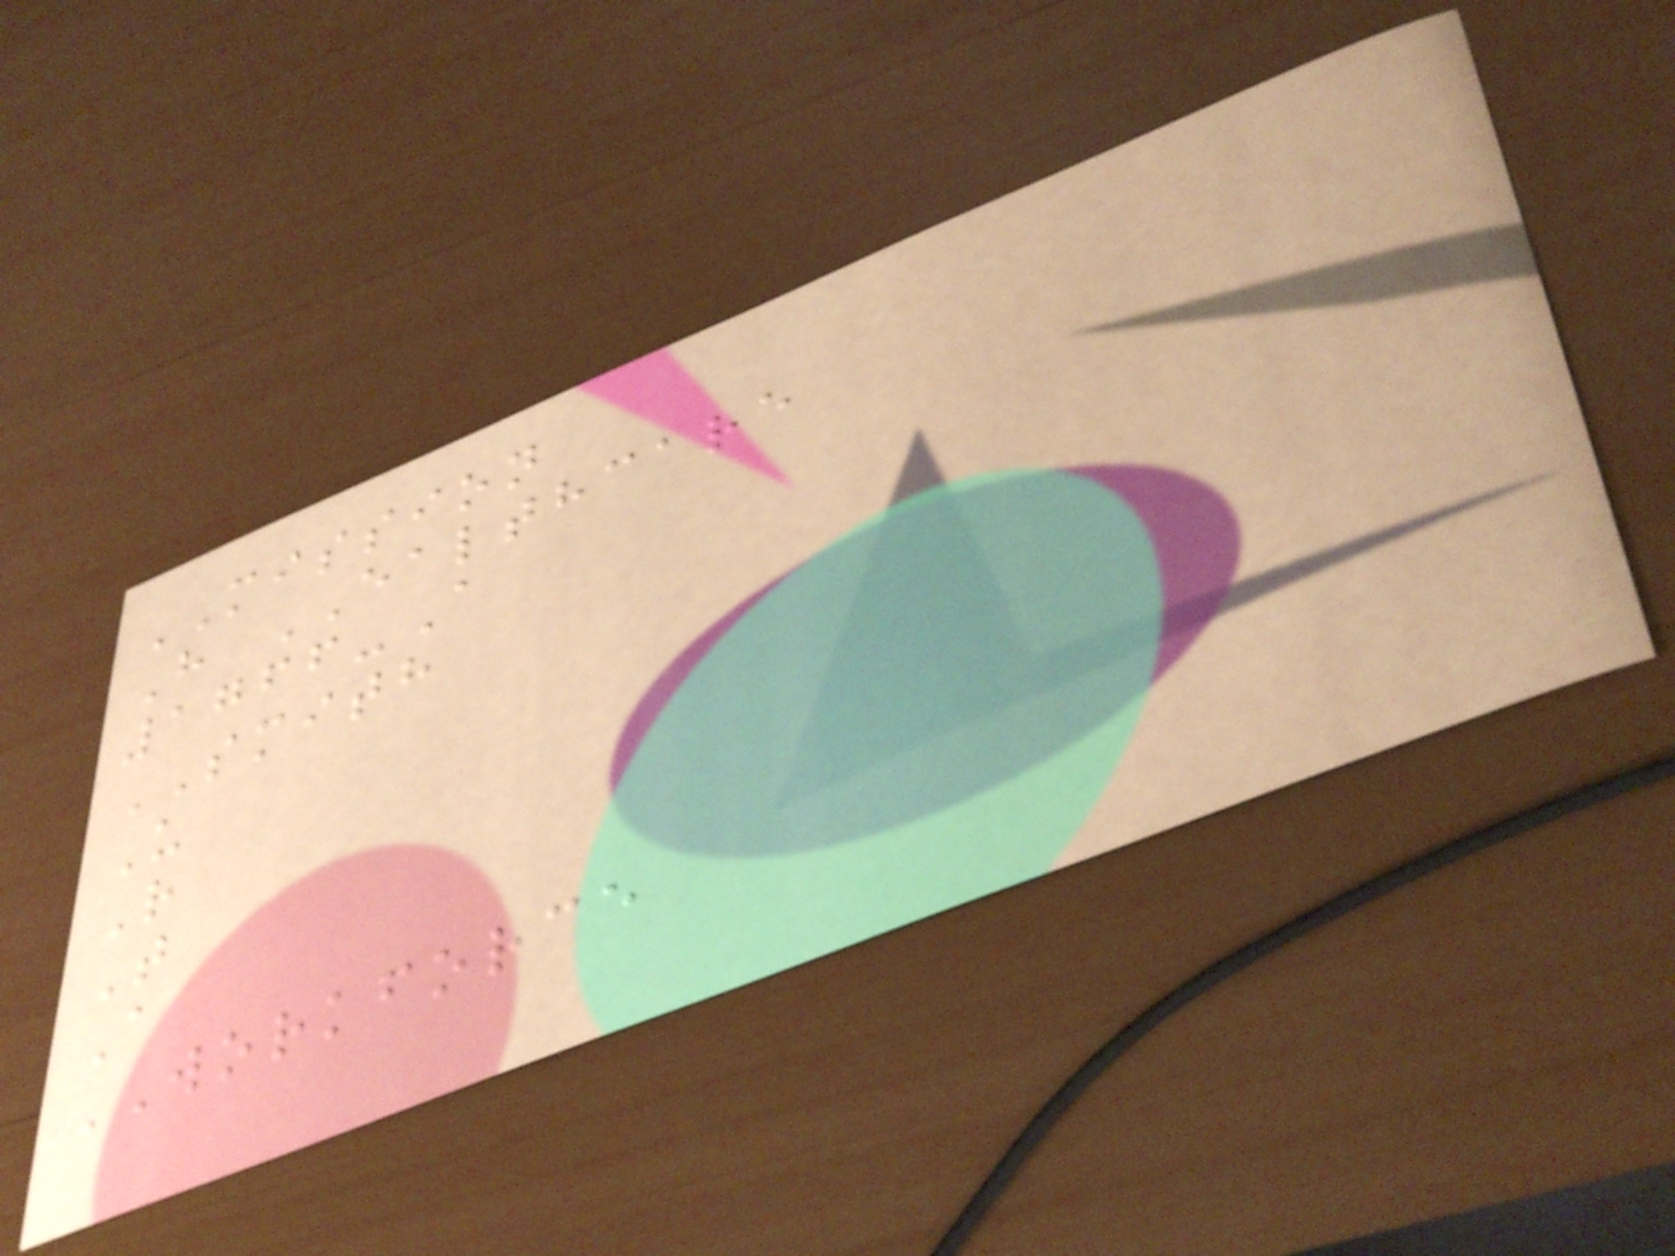MISSION
H EALTHCARE
1766-A
SMITH
U
R
T
A
WORKFORCE
